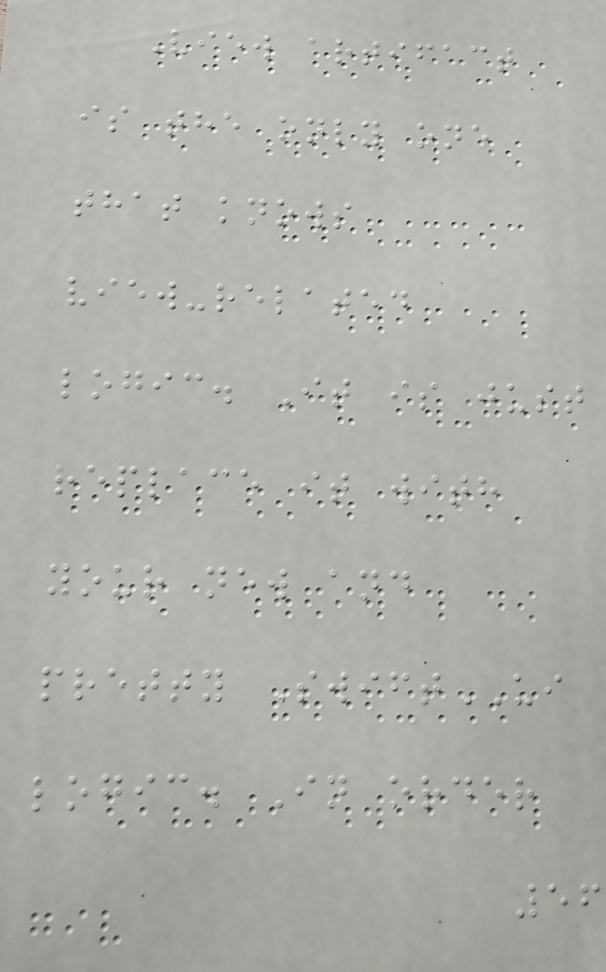View artifact
is the only one
that knows
view-related
logic. It is just
replace it with
your new and
pretty SwiftUI
logic. In order
56
